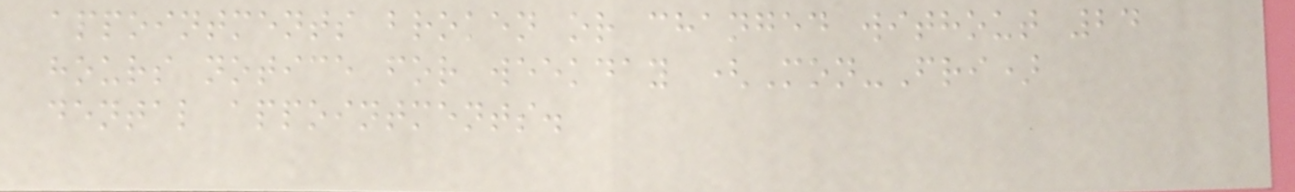appointments broken or changed without 24
hours notice for weekday (Mon-Fri)
dental appointments.
